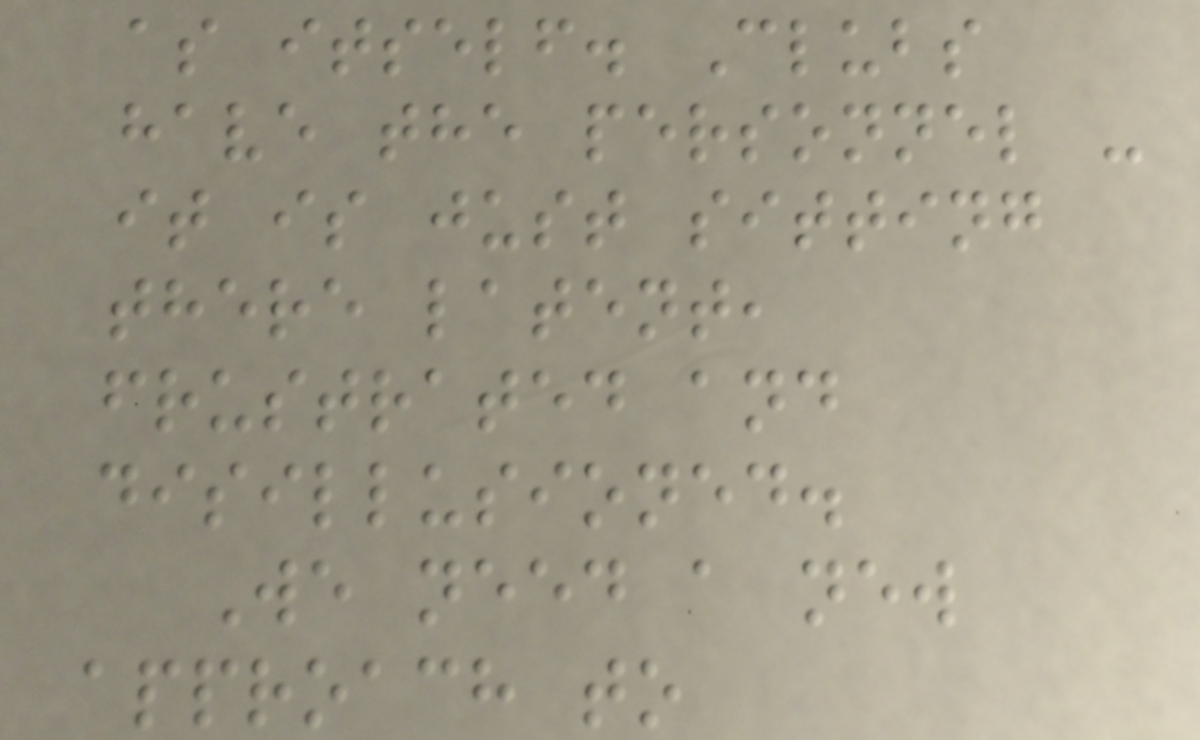as itself. Clubs
have the personnel -
it is just sitting
there latent,
frustrated and
disillusioned.
We need a new
approach to
